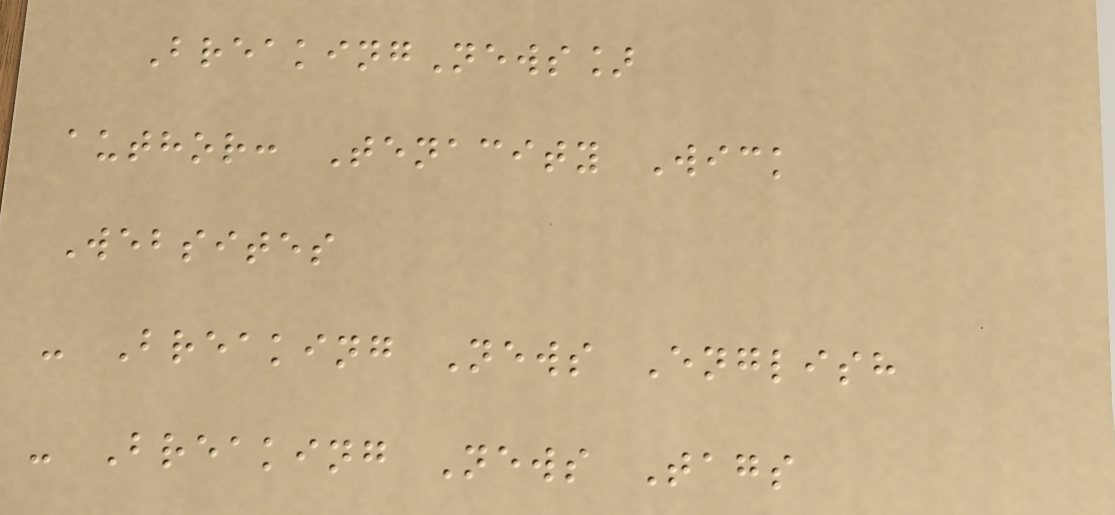BreakingNews]
author: Tenacity Wick
Websites
- Breaking News English
- Breaking News Tags
